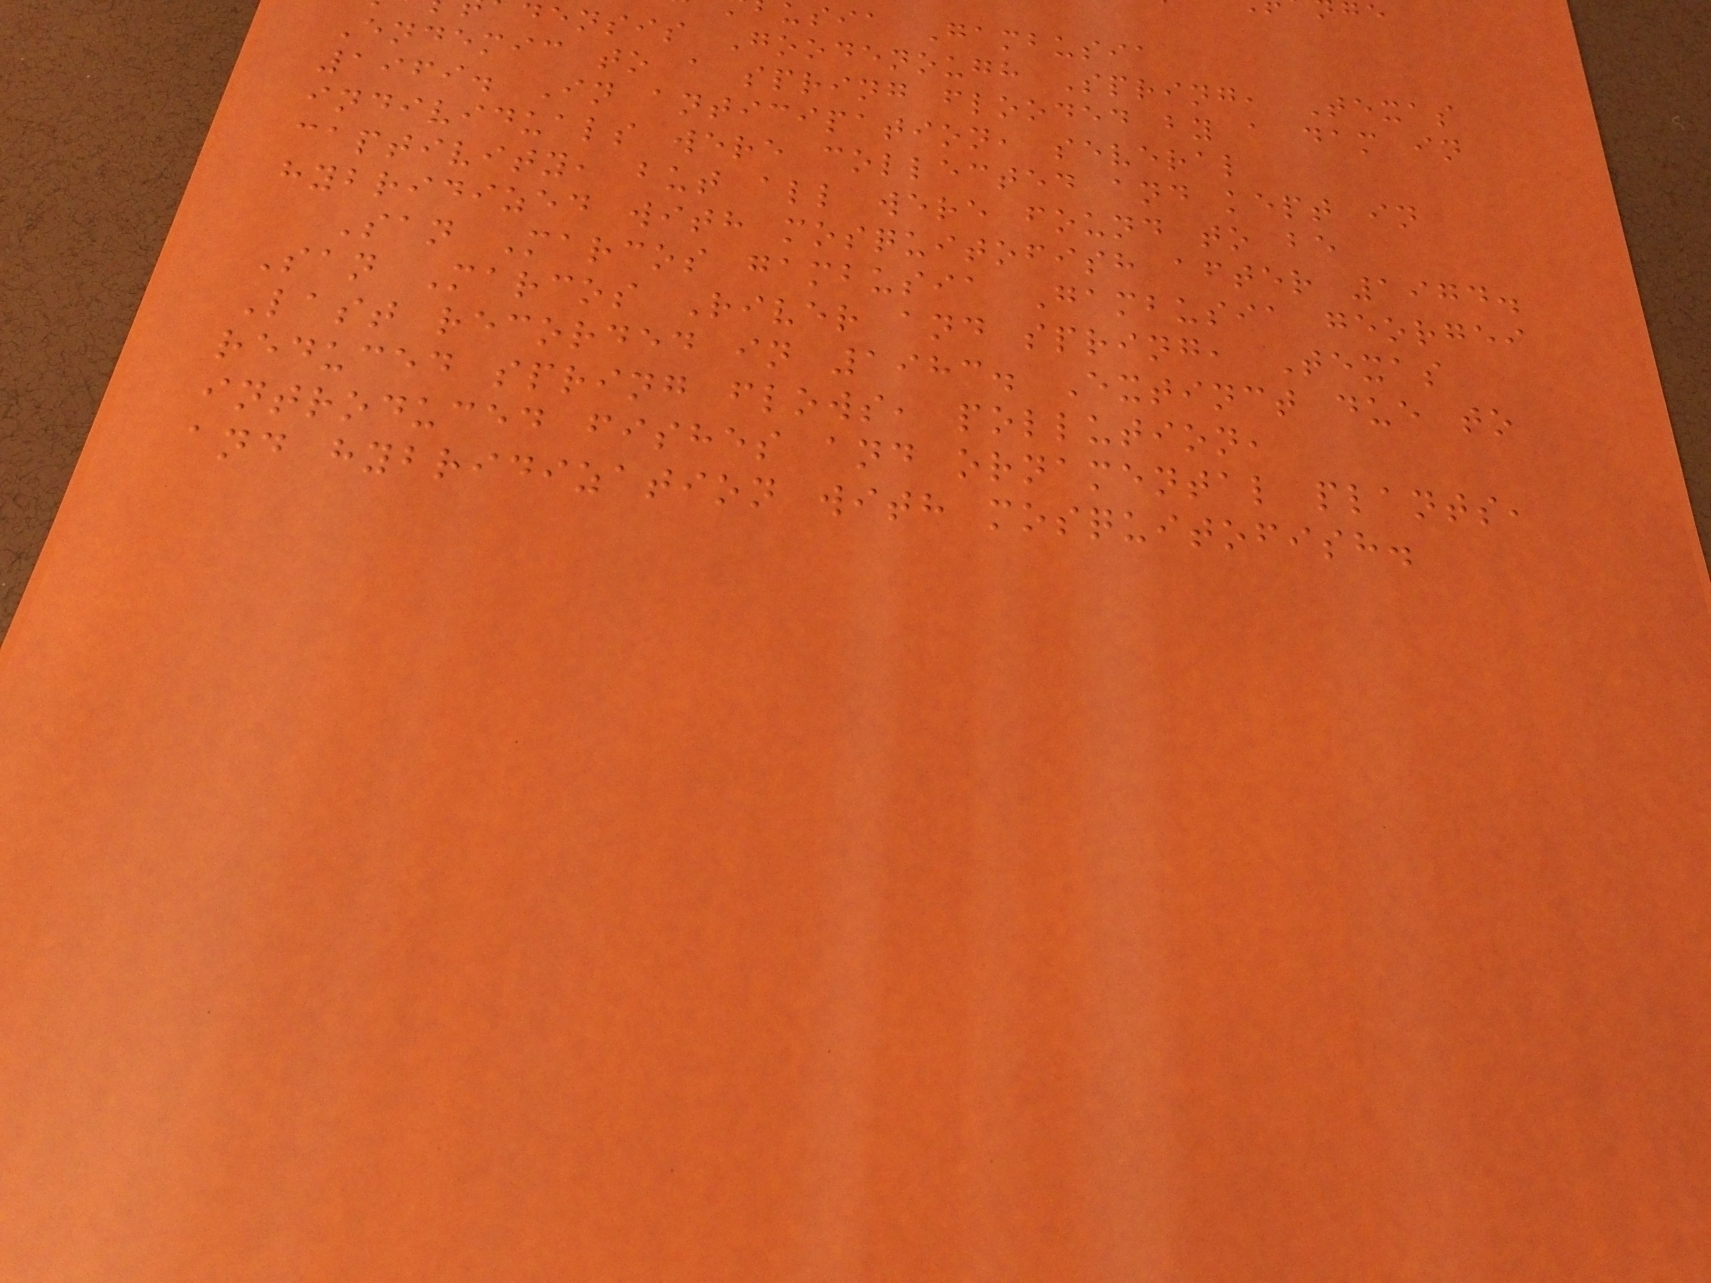usia Gambusia
densis Goodenough Spring, Texas
Endemic to a spring flooded by a dam in
1969. In anticipation, several
individuals were collected and kept in
captivity, but all were found to be
hybridized with mosquitofish after 1974.
San Marcos gambusia Gambusia georgei
San Marcos River and spring, Texas
Last recorded in 1983. Extinct due to
reduced spring flows, pollution,
introduced fishes and ornamental plants,
and hybridization with mosquitofish.
